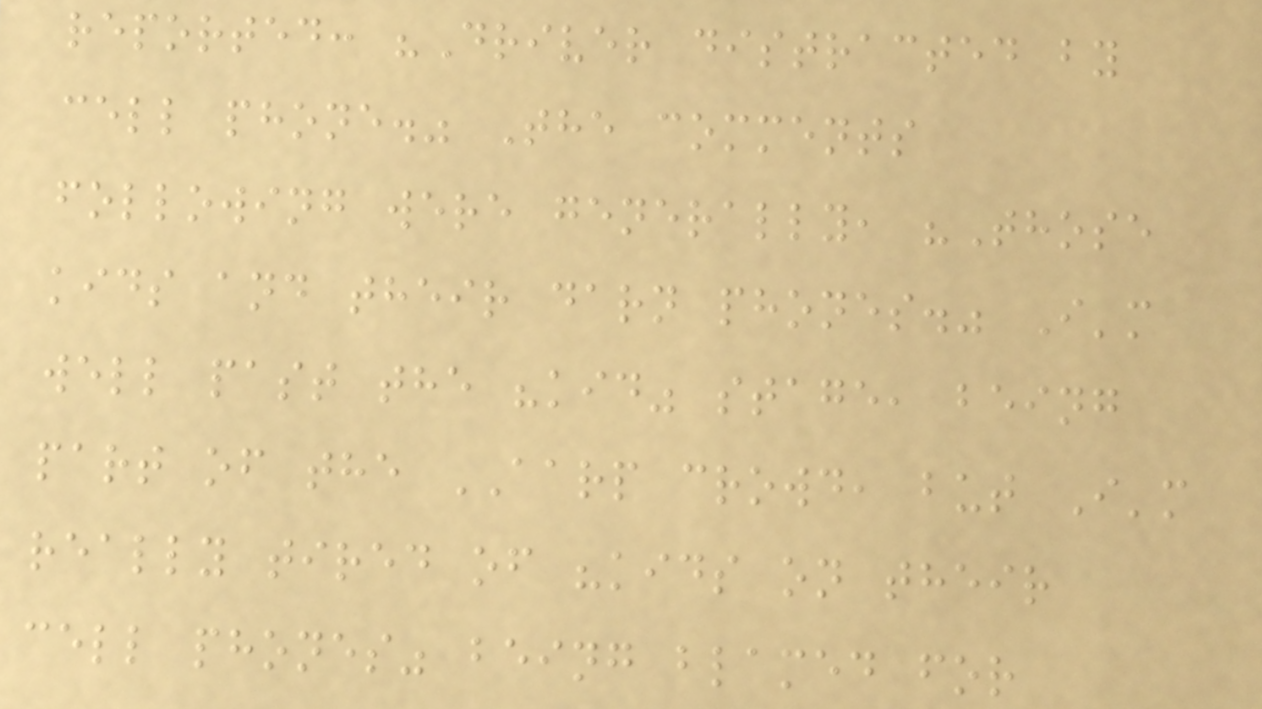reported: "Driver distracted by
cell phone." The comments
following were generally, "Those
kids and their darn phones." I'm
well past the "kid" stage, being
part of the AARP crowd, but I'm
really tired of "kids on their
cell phones" being blamed for
